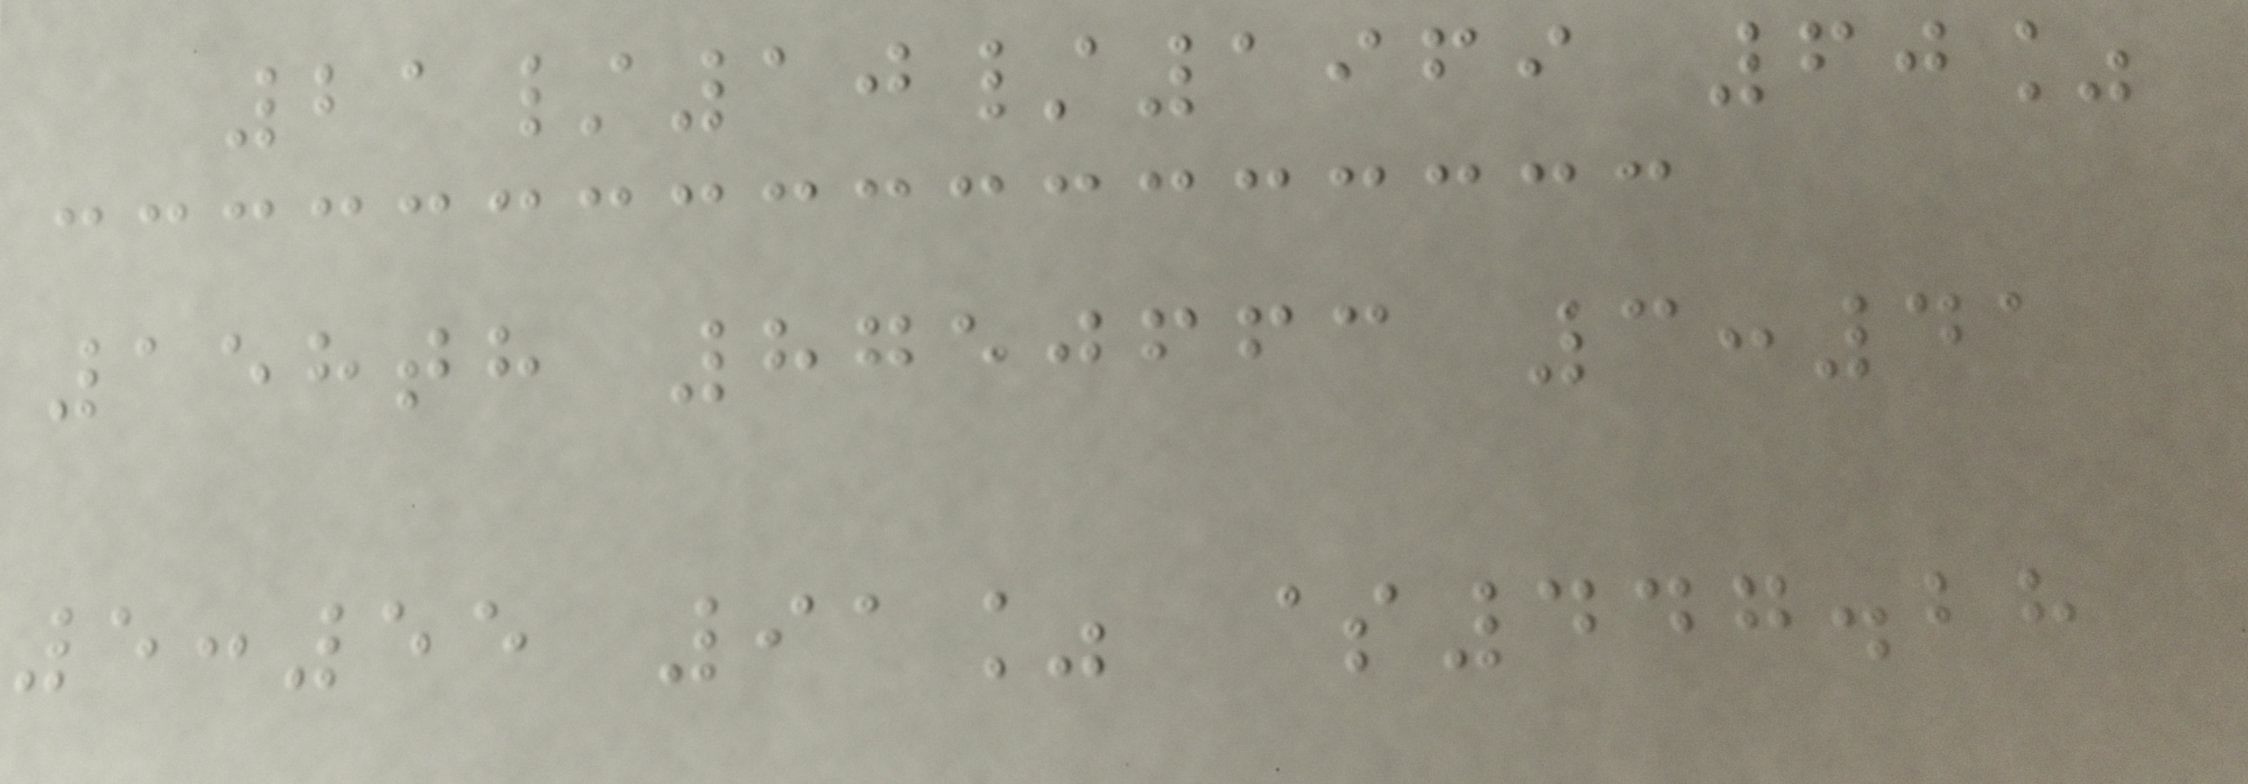21/10/1969 60%
158th 8750663 3:41
5:55 91% $447.28
